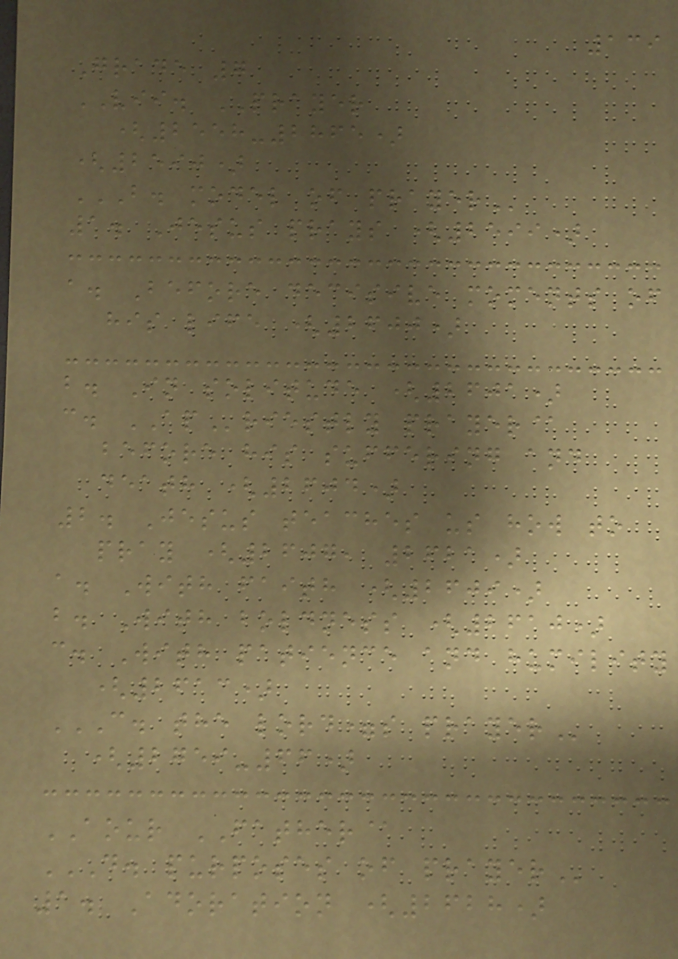139
Grade 7
VII. PRAYER
(2558-2865)
(2590)
B. MODEL OF PRAYER
1. Jesus prays (2599)
a. Before decisive moments of
his life (2600)
b. In solitude (2601)
c. APriestly prayer@
before his suffering and
death (2604)
2. Jesus teaches us how to
pray (2607, 2621)
a. With faith (2609)
b. With boldness (2610)
c. With patience and humility
(2613)
C. THE LORD=S PRAYER
(2759-66)
AOUR FATHER@
D. PURPOSES OF PRAYER
1. Adoration (2628)
